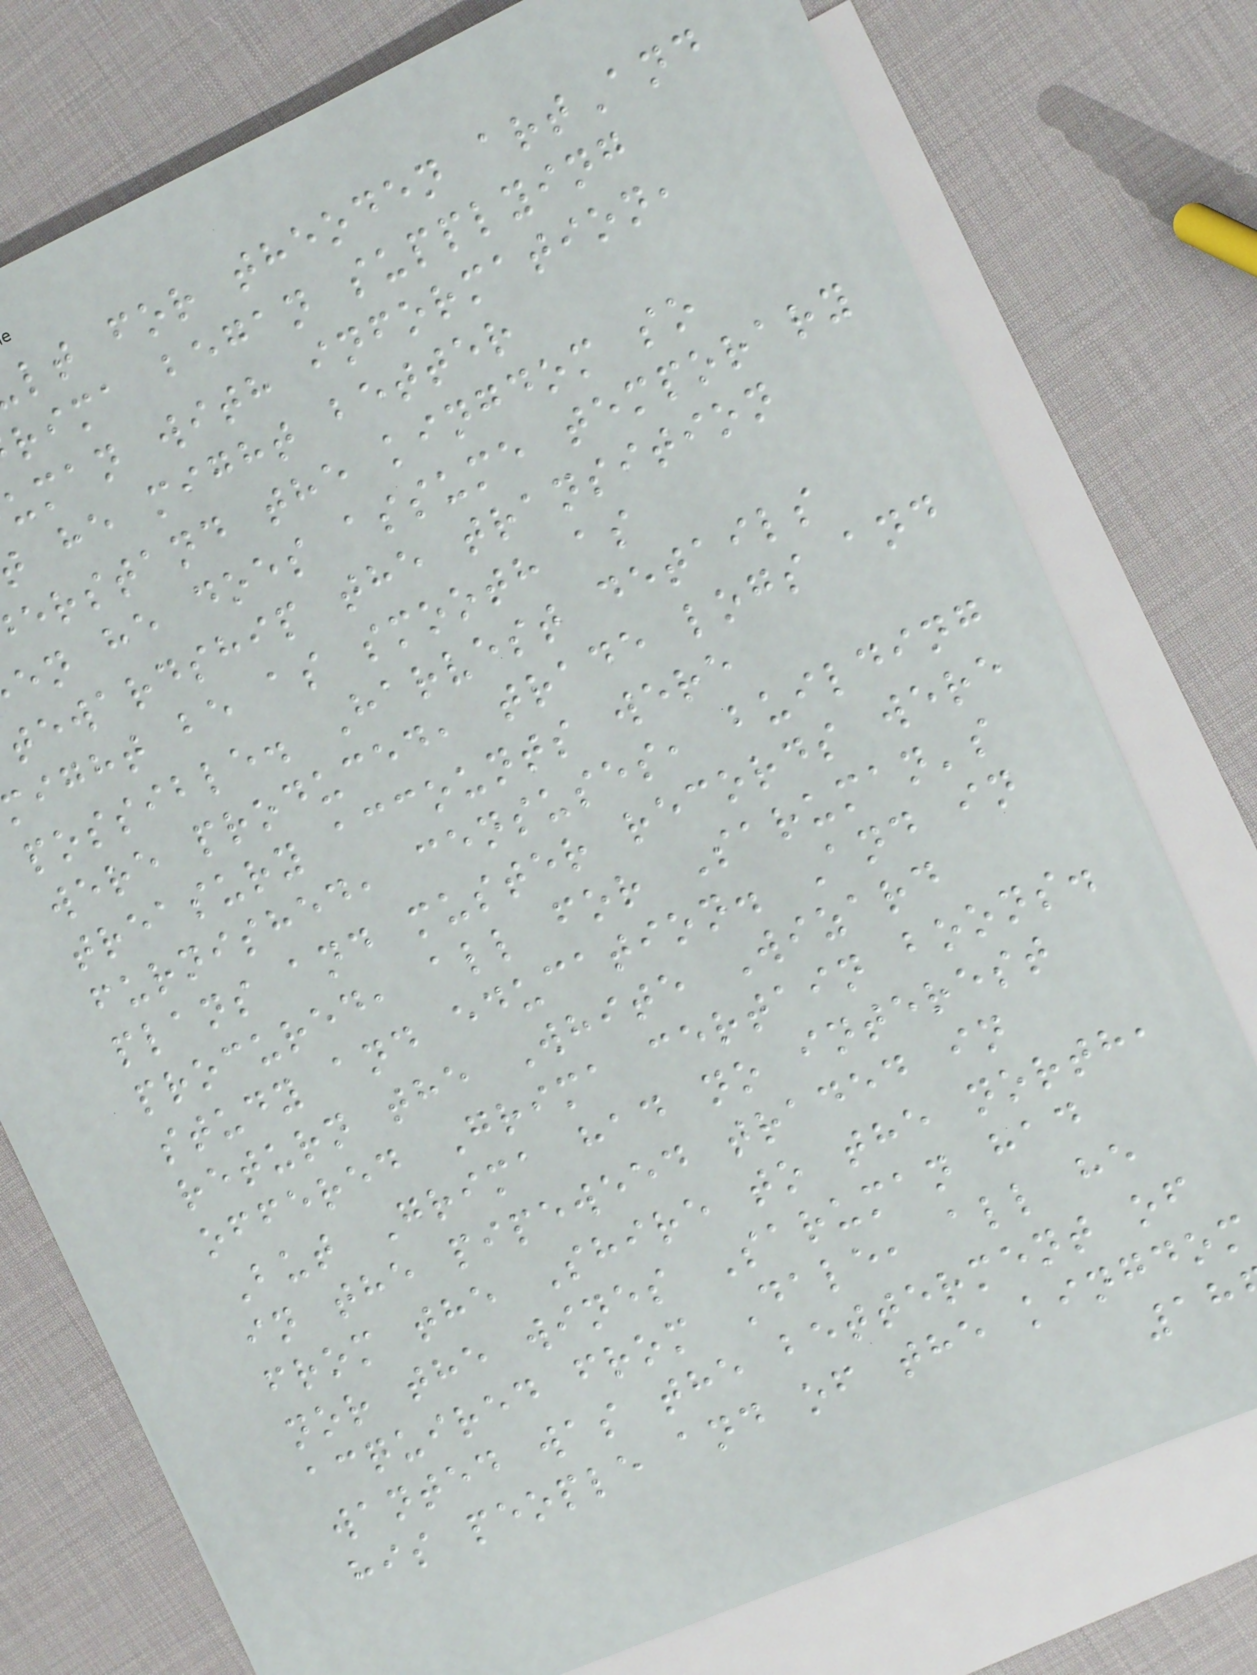lt for theoden artAnd
rima began supplying
uman with information,
he might better
erstand the kingdom so
en he does assume temporary
tewardship the transition
ight be as smooth as
possible. Harvest details
were produced, trade logs and
treasury accounts were
furnished, censuses, building
plans and muster records were
procured, all for Saruman's
study and education. And in
return the White Wizard
offered Grima certain boons.
But Grima had no interest
in the pipeweed traded in
from the Shire to the north,
nor the wines Saruman had
acquired from Dale, all he
wanted was the betterment of
his people and of the kingdom
